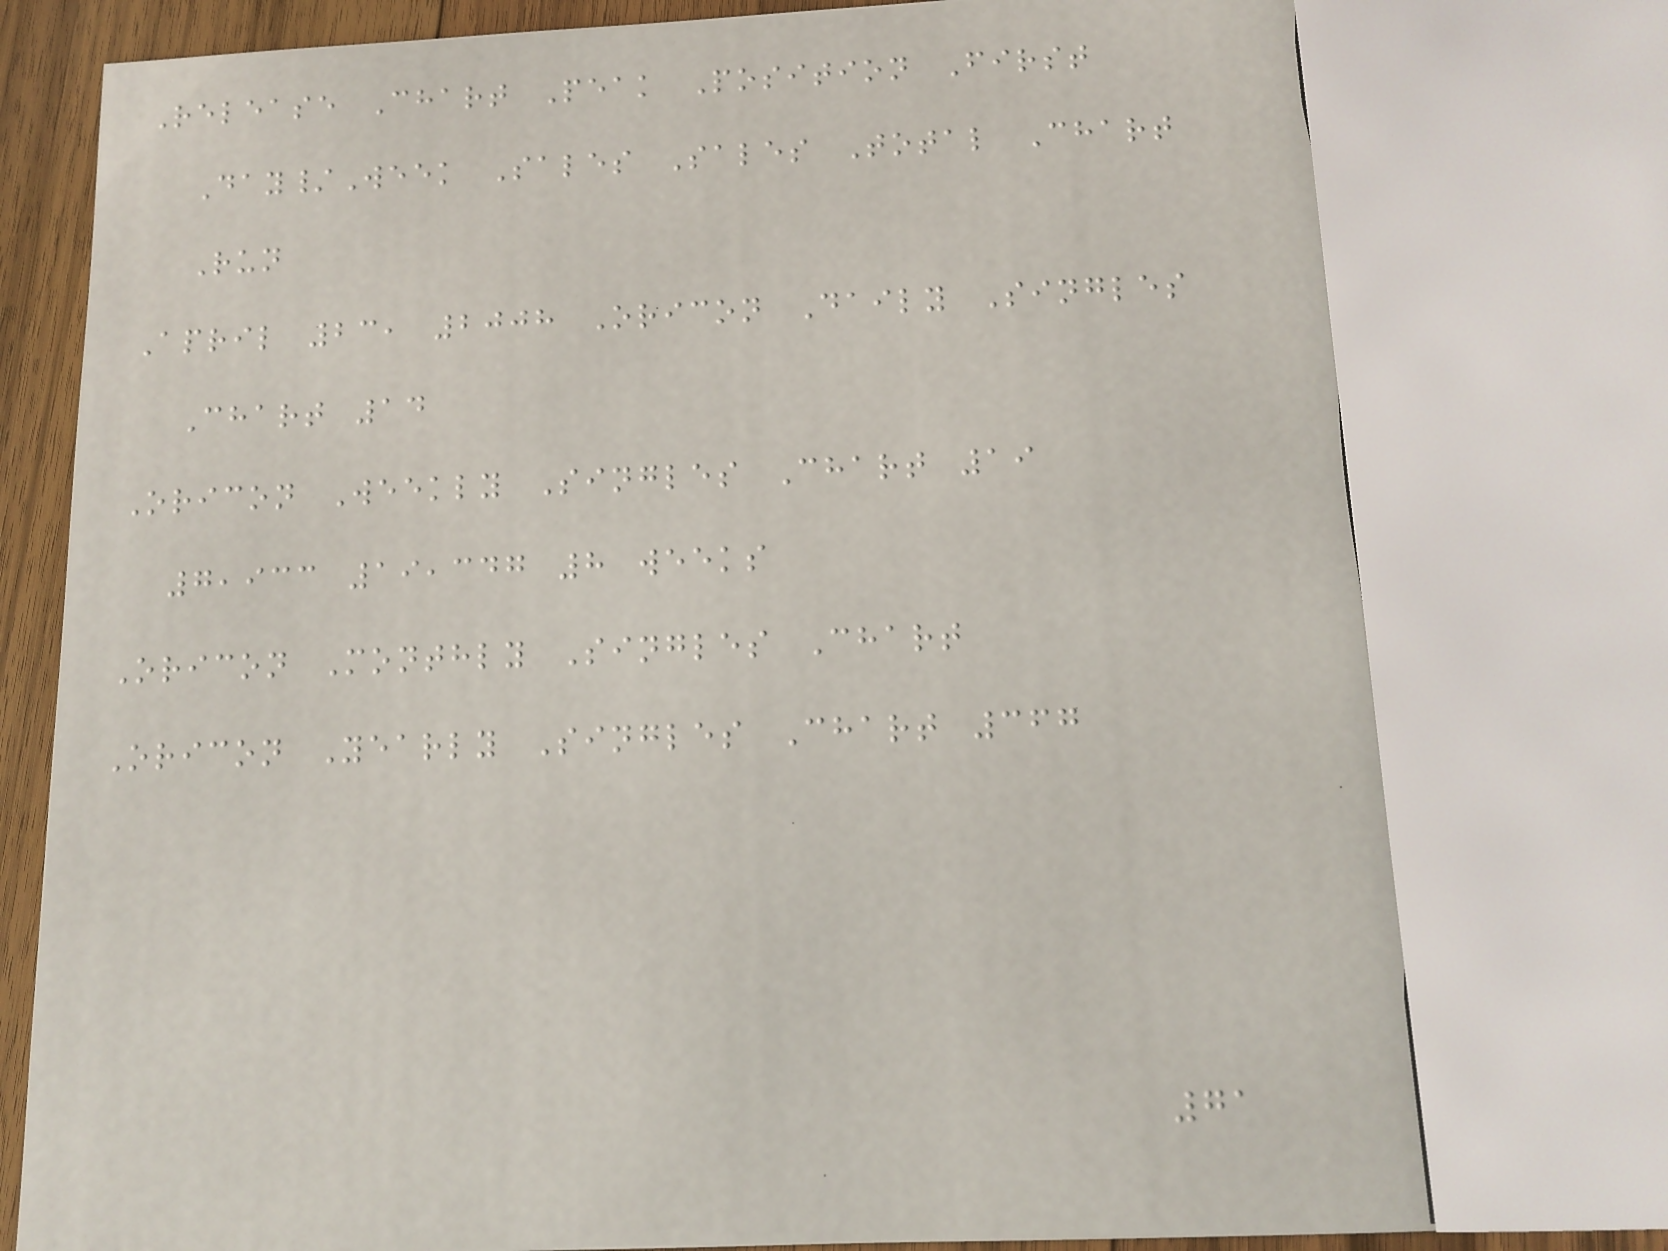Release Chart Peak Position First
Day/Week Sales Sales Total Chart
Run
April 23, 2008 Oricon Daily Singles
Chart 14
Oricon Weekly Singles Chart 19
7,933 19,347 8 weeks
Oricon Monthly Singles Chart
Oricon Yearly Singles Chart 367
71
